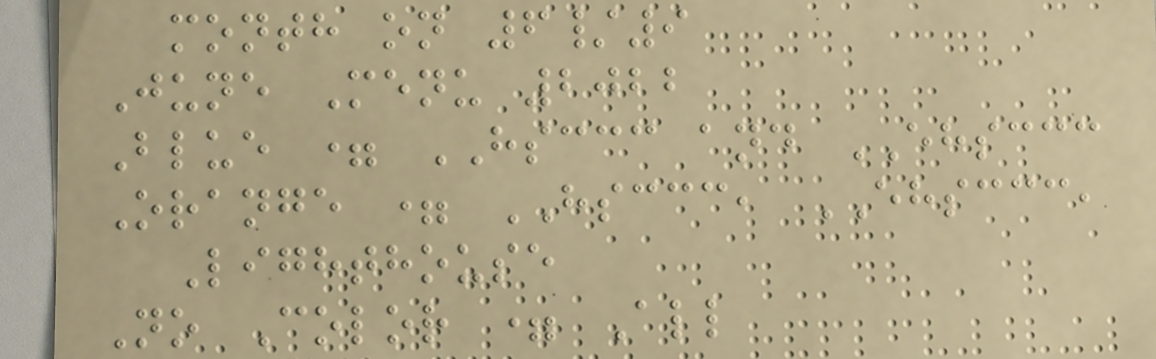month on 6/9
June Menu 2022
Blue = HSCCC and EHSCCC
Orange = HSCCC, EHSCCC,
Lighthouse
No Color = All
